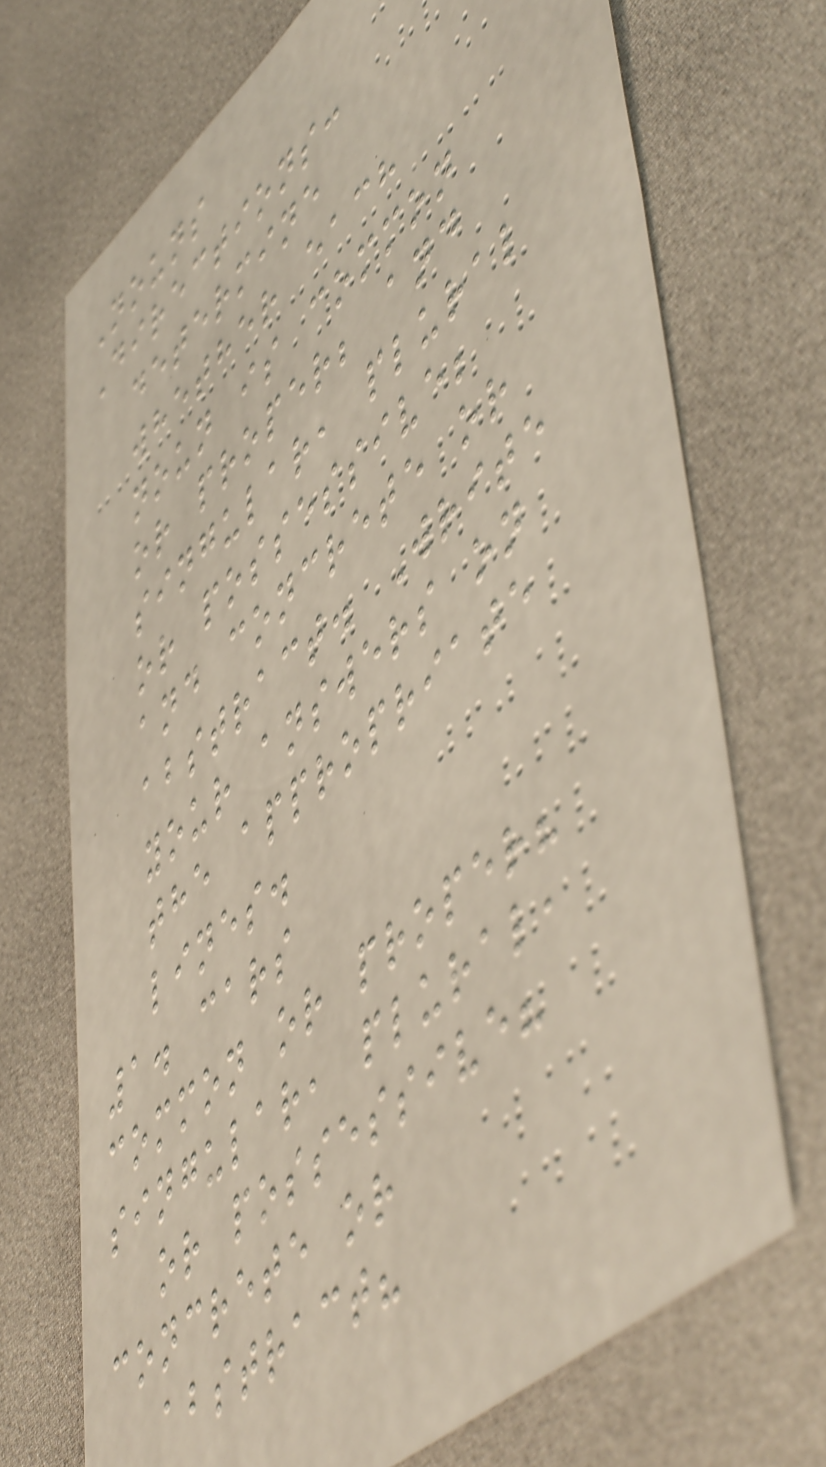Nouns
Directions:
determine
whether each
noun is common
or proper; and
singular, plural
or possessive;
and concrete or
abstract. Write
your answers on
the appropriate
lines.
1. cars
common or proper?
singular, plural,
or possessive?
concrete or
abstract?
